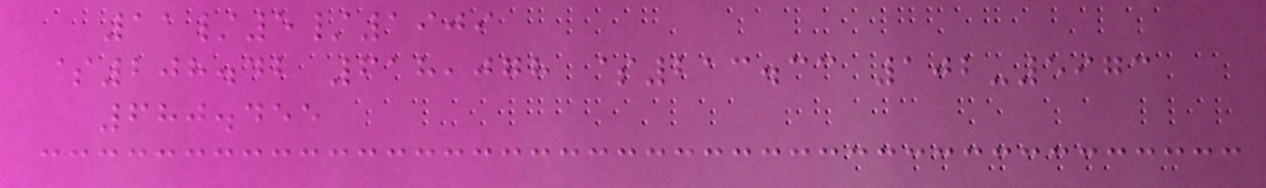11/5/1909
$208.42 618,078 $213.33 102-5973
680.455
